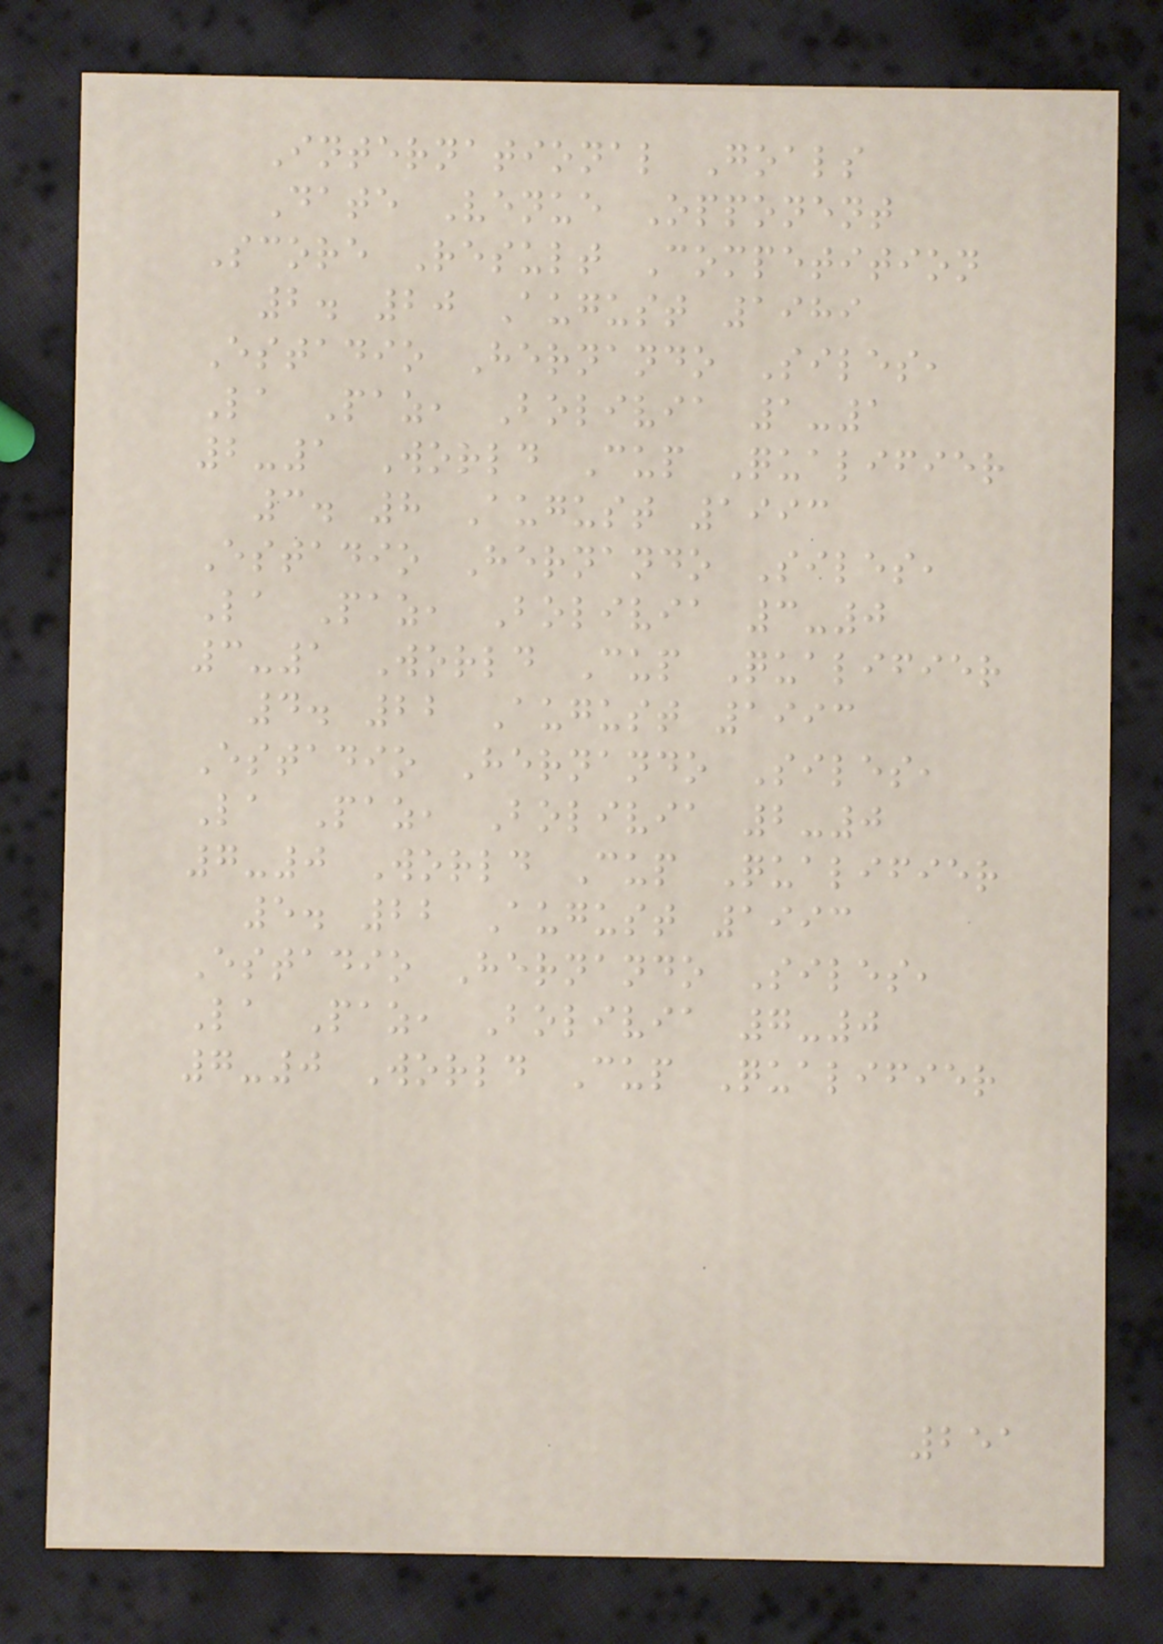International Goals
Date Venue Opponent
Score Result Competition
2. 20 August 1989
Estadio Hernando Siles,
La Paz, Bolivia 1-1
2-1 World Cup Qualifier
3. 8 August 1993
Estadio Hernando Siles,
La Paz, Bolivia 3-0
3-1 World Cup Qualifier
4. 22 August 1993
Estadio Hernando Siles,
La Paz, Bolivia 2-0
7-0 World Cup Qualifier
5. 22 August 1993
Estadio Hernando Siles,
La Paz, Bolivia 7-0
7-0 World Cup Qualifier
251
